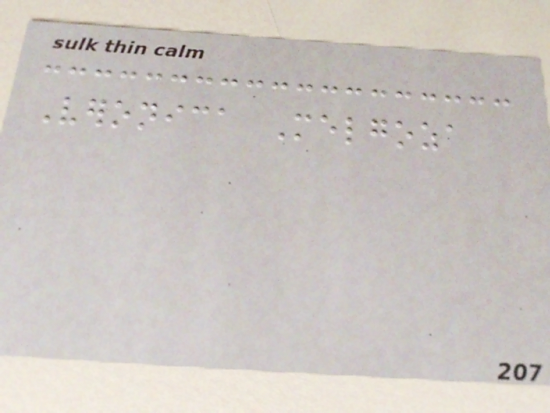Veronica Melgoza
